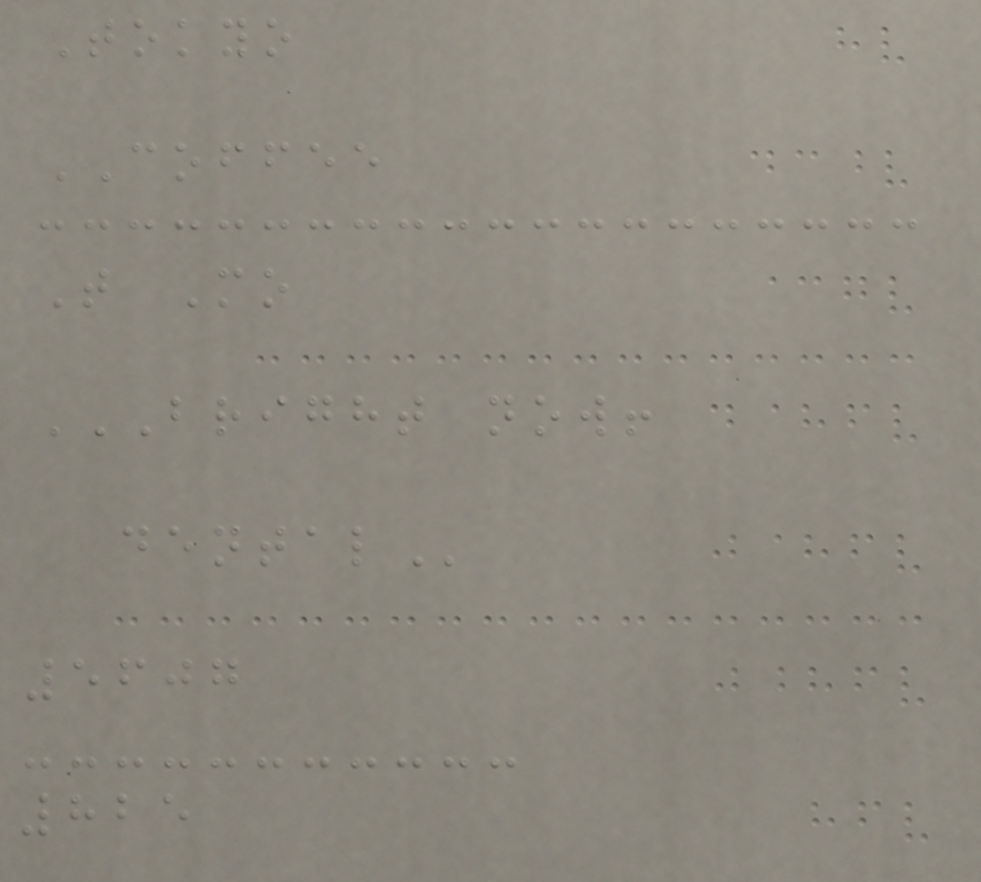Tokyo
COFFEE
T Mo
BRIGHT NOW!
DENTAL
5607
825
